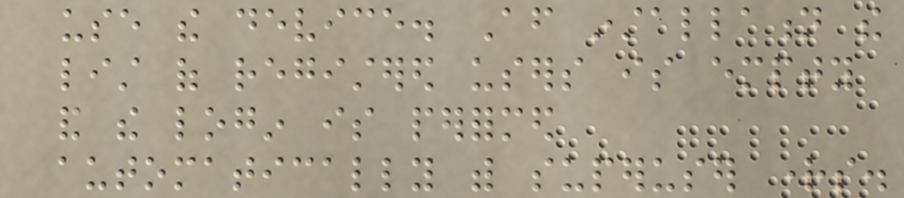use the device. After installation the
list of registered users is empty
and the login is performed
automatically with superuser rights.
